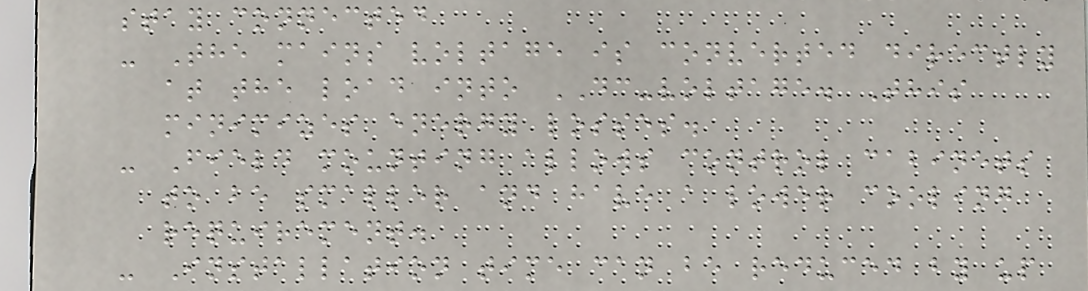stay connected
- The mains voltage is converted directly
at the load into DC-voltage. This
minimizes energy losses.
- Field mounting allows control cabinets
to be smaller and have a lower cooling
requirement.
- Installation time can be reduced by up
